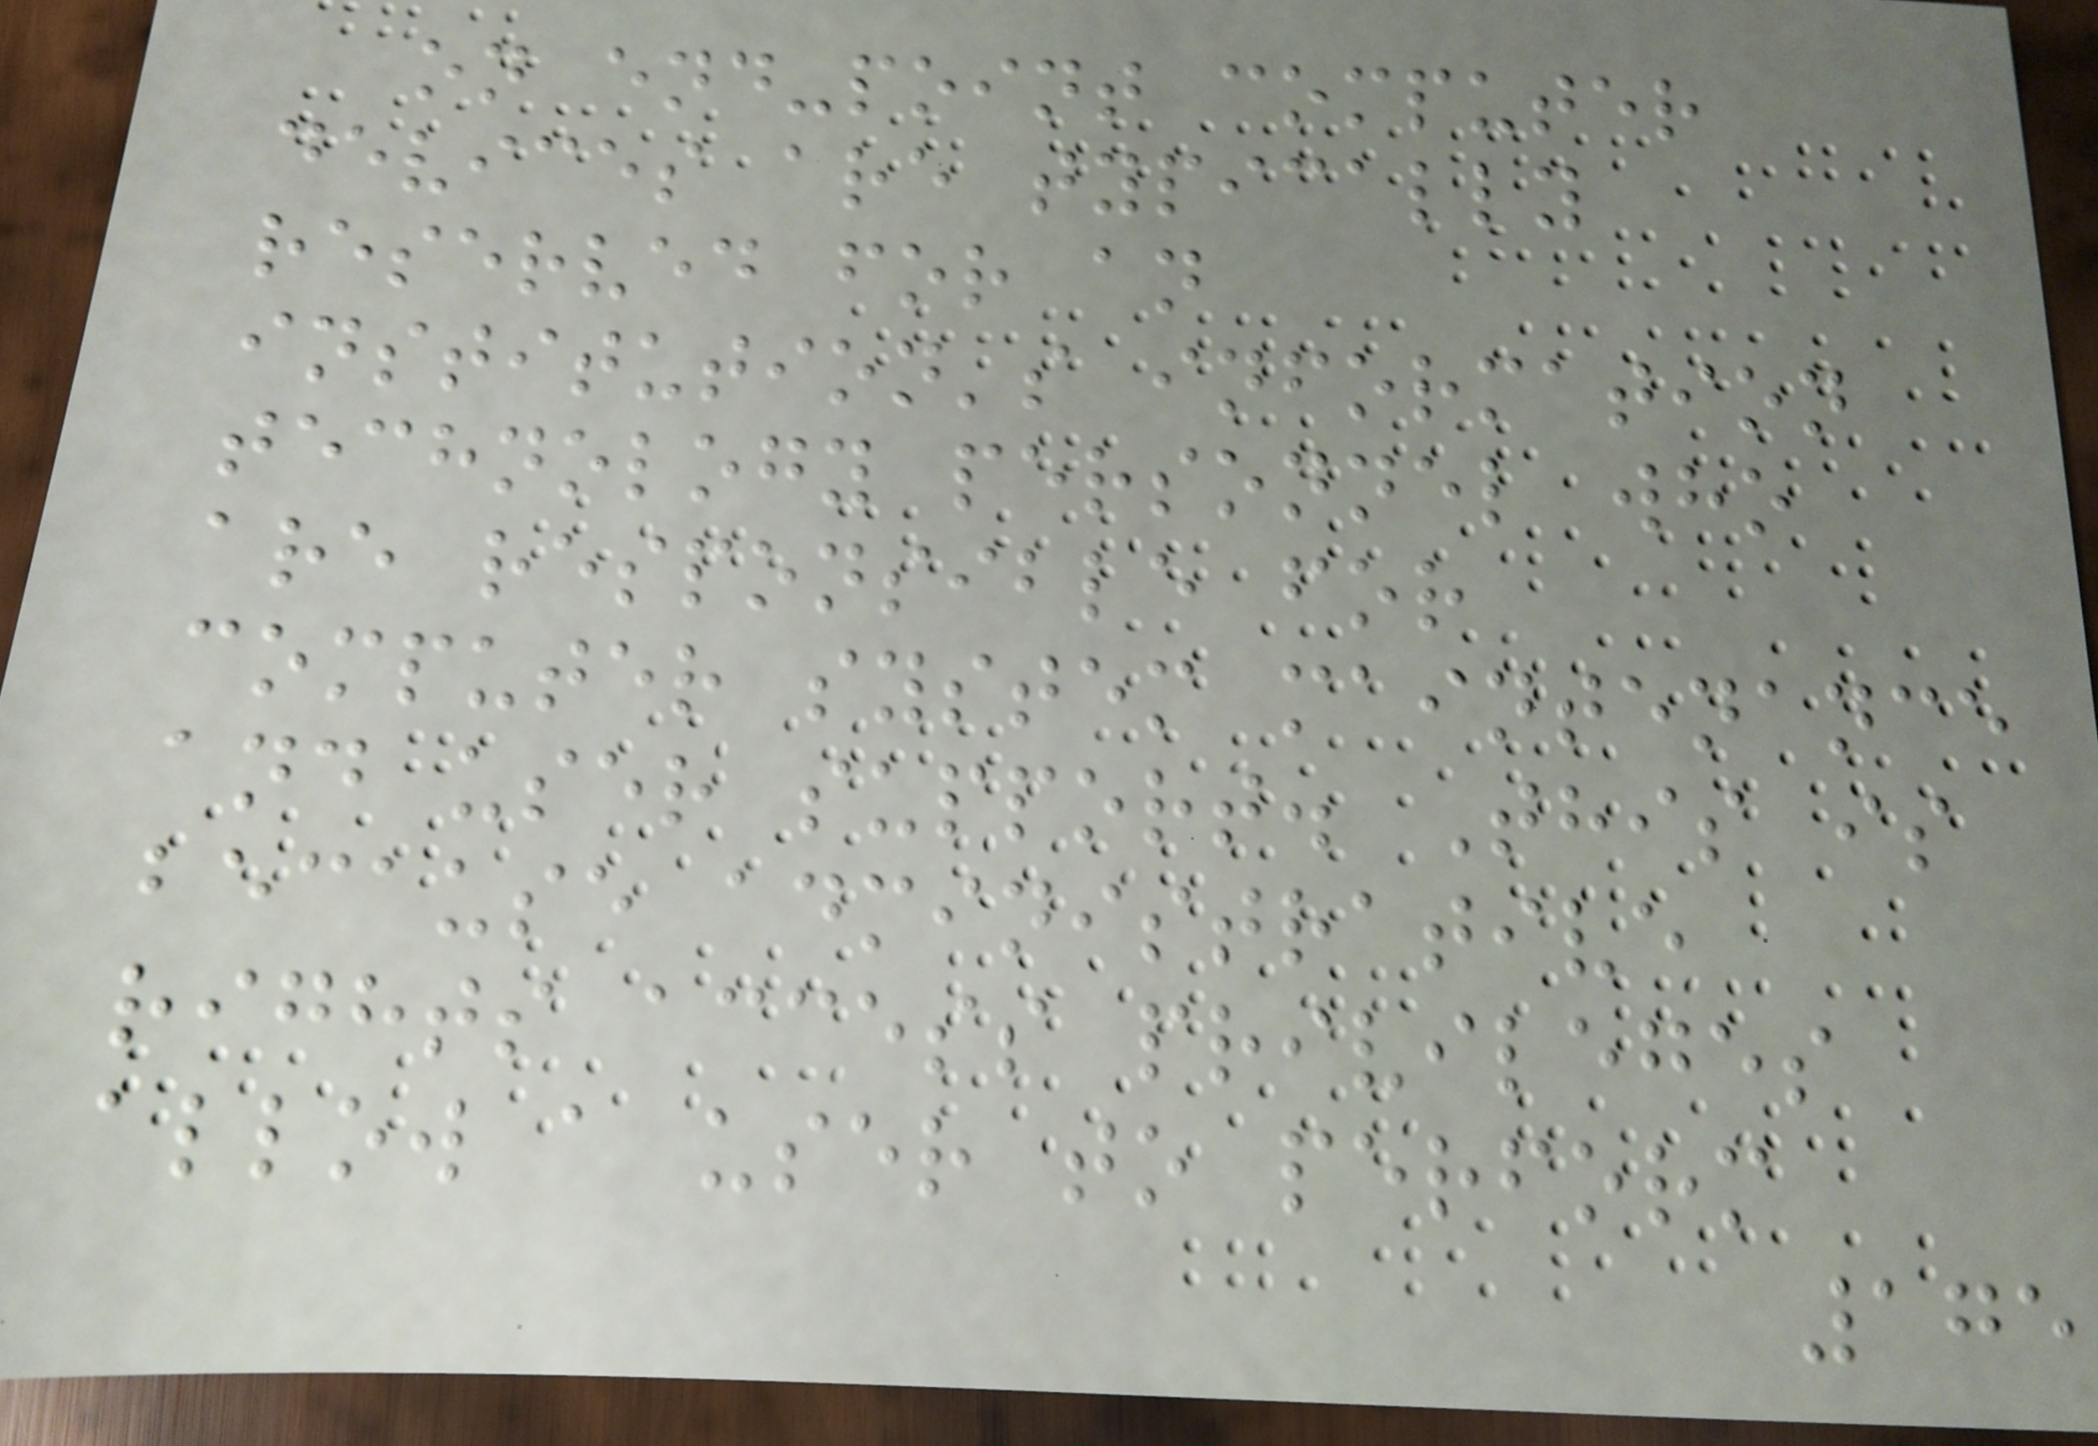on end-point computer
devices are typically
reserved for an
institution's information
technology personnel who
are responsible for
computer system maintenance
and user support. This is
because administrative
rights access privileges
allow a user to perform
175
